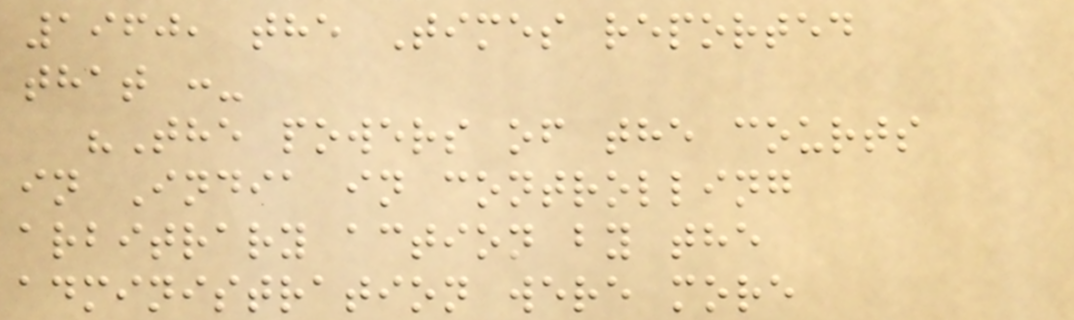1960, the Times reported
that :-
"The powers of the courts
in India in controlling
arbitrary action by the
administration were more
